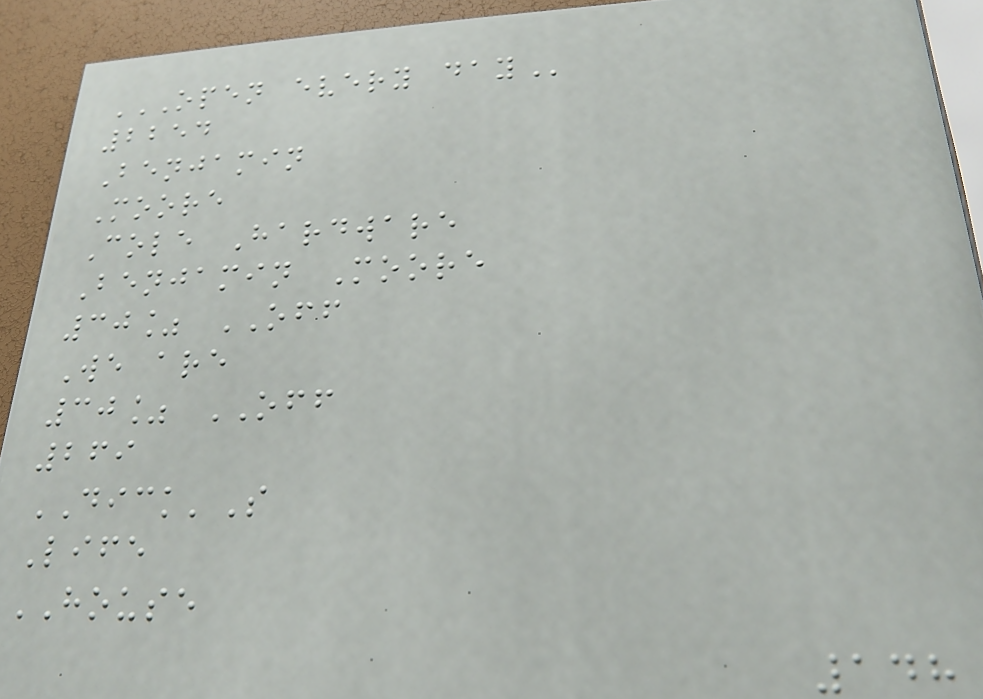OPEN EVERY DAY
2254
Benjamin
Moore
Cole Hardware
Benjamin Moore
30% OFF
We are
30% OFF
269
DICK'S
Life
HOUSE
148
